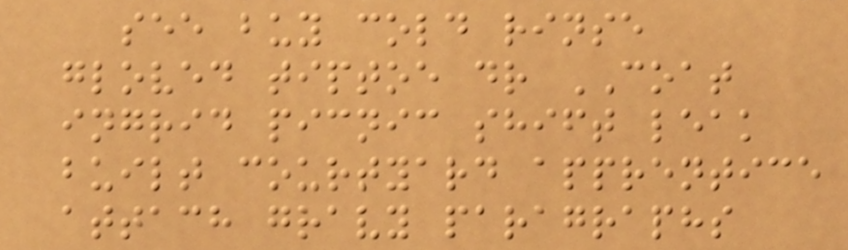see buy cold rinse
gloved tiptoe dr COAT
ingrid picnic shift leak
built courtyard apprentice
attach gravy paragraphs
